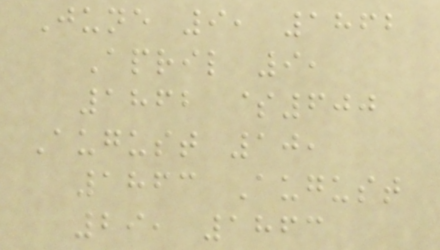June 9, 1862
April 9,
1862 $600
August 10,
1863 August
29, 1863
